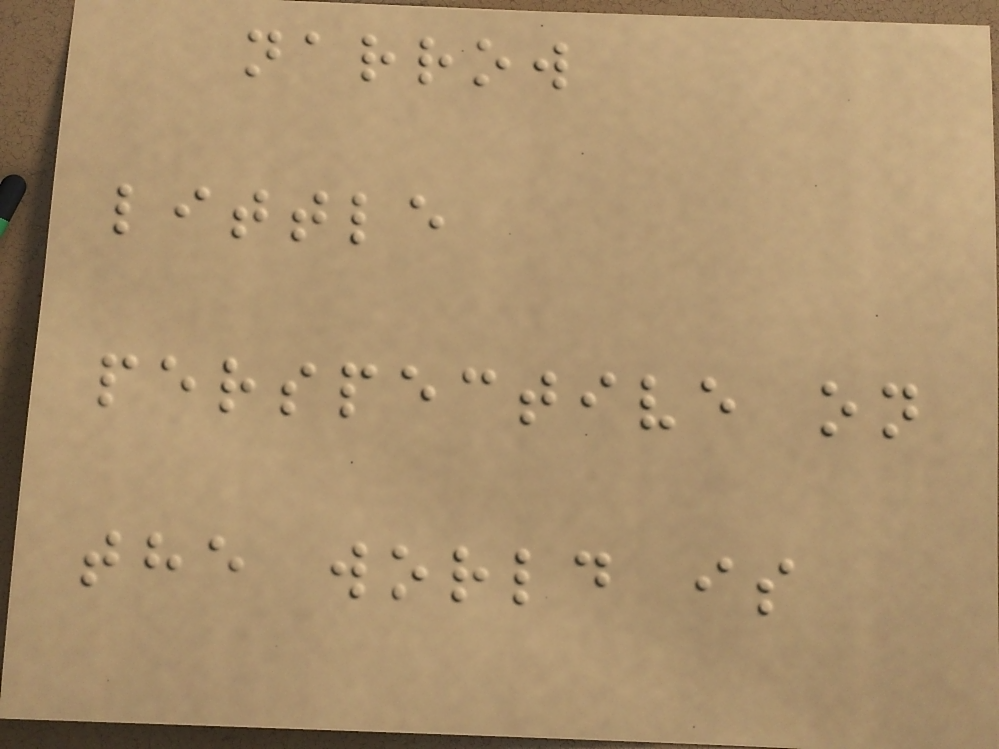narrow
little
perspective on
the world is
